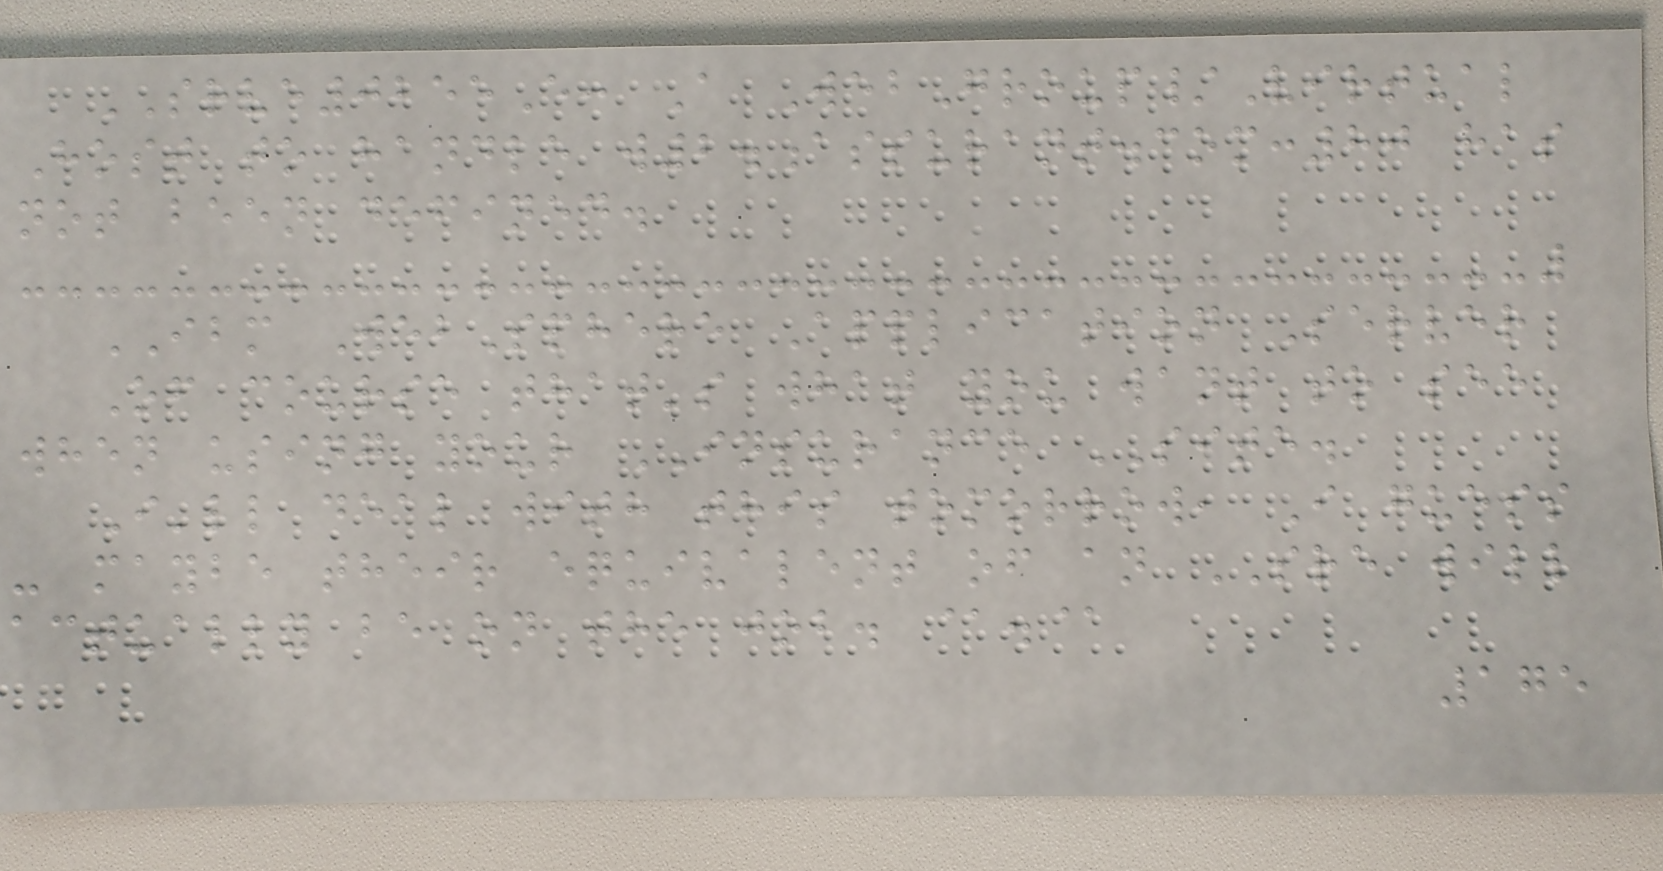SRVE0255E: A WebGroup/Virtual
Host to handle w2.assurant.com:80 has
not been defined.
IBM WebSphere Application Server
Of course that's what you want to see
when using your INSURANCE SITE.
I'll deal with this tomorrow, I guess
- maybe their equivalent of an SRE will
actually be on the job. @.@
175
